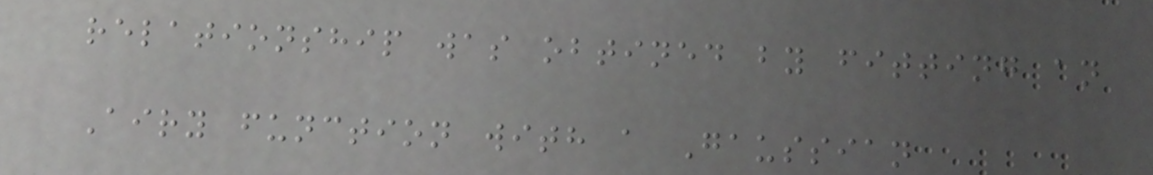relationship was obtined by fitting an
Airy function with a Gaussian
